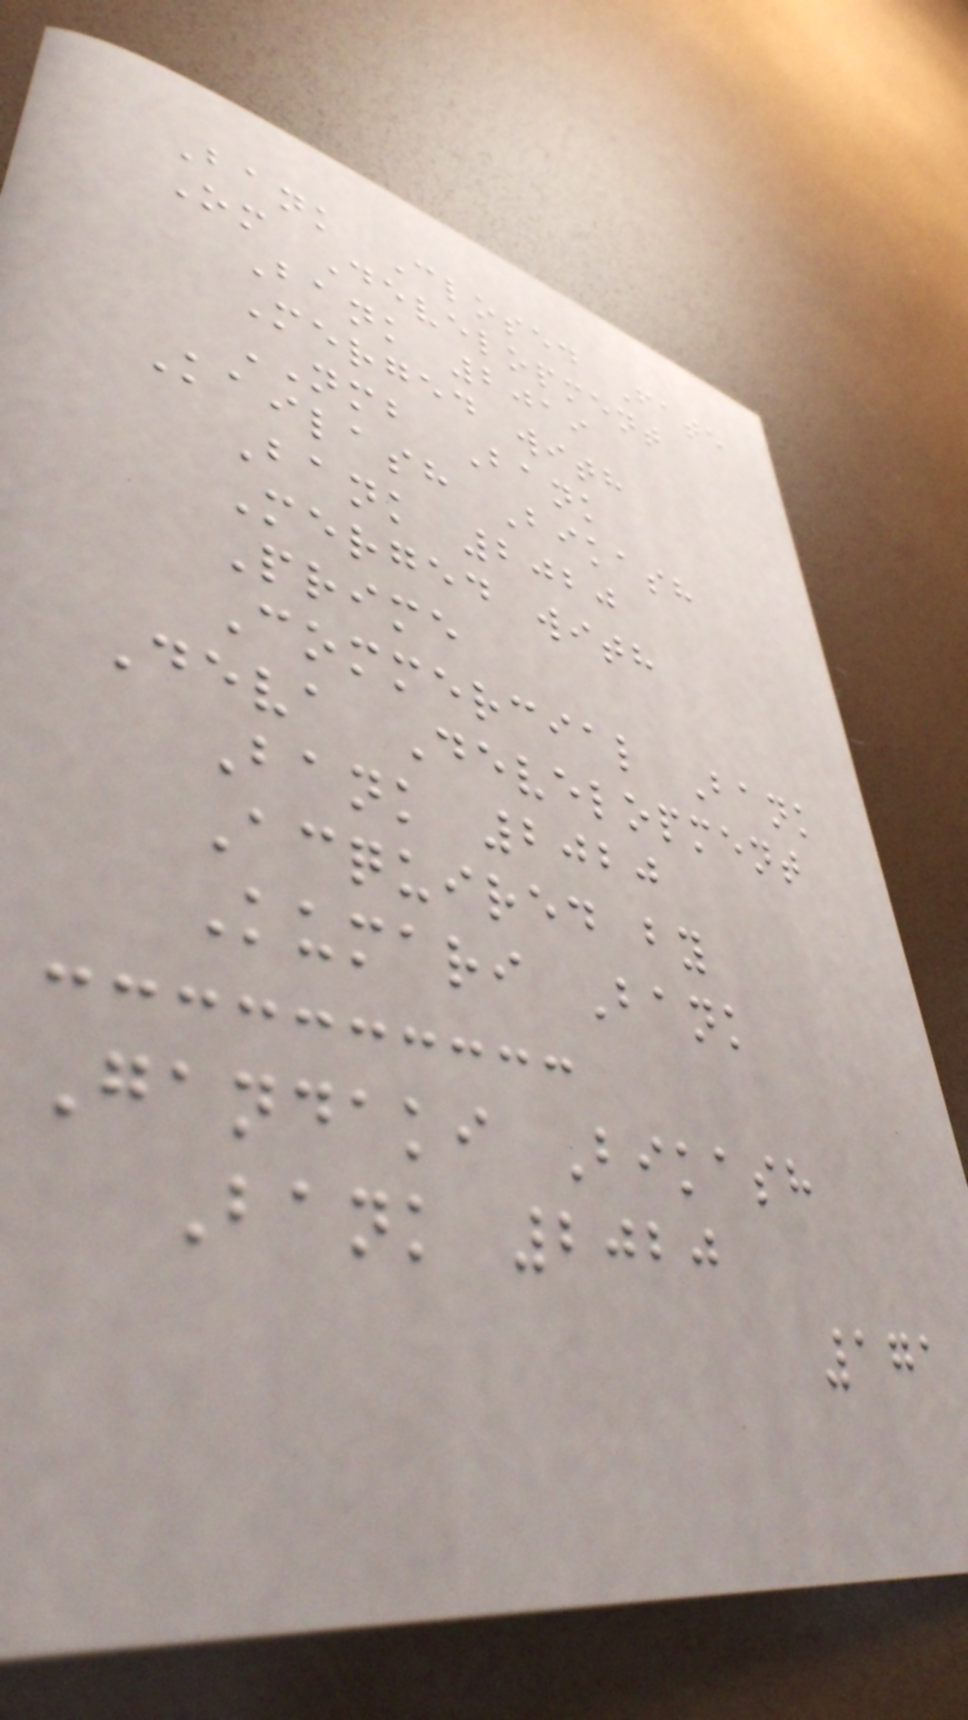Bank Closed Fate
Om Development
Bank 2019
Merged with
NMB Bank
Kailash Bikash
Bank 2020
Merged with
Prime
Commercial Bank
Deva Development
Bank 2020
Acquired by
Kumari Bank
Gandaki Bikash
Bank 2020
171
